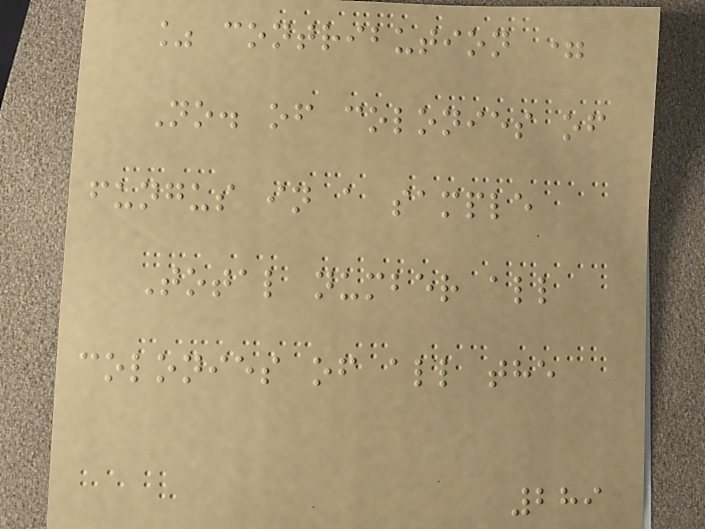% contribution =
No. of colonies of
fungus in a sample
Total number all
colonies of all the
289
